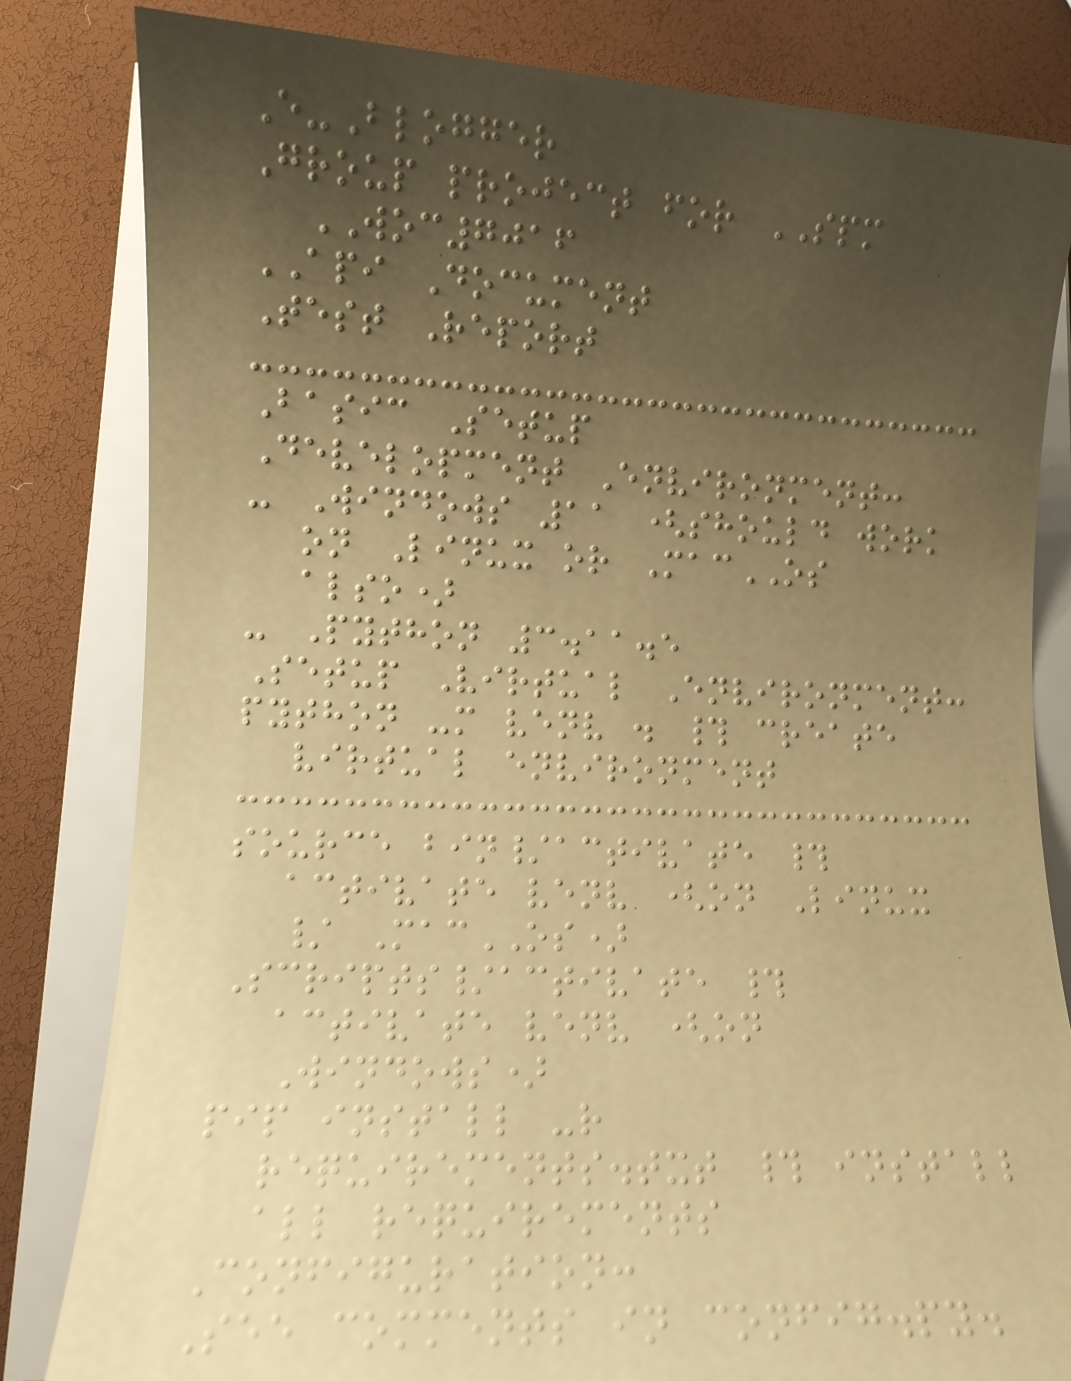E-Blogger
Group project for SPM
WOC7016
API Document
Test Report
Basic Setup
Development Environment:
- Windows 11 (should work
on Linux or MacOS
also)
- Python 3.11.5
Setup Virtual Environment:
python -m venv . # create
virtual environment
source bin/activate #
activate venv (on Linux
/ MacOS)
Scripts/activate #
activate venv (on
Windows)
pip install -r
requirements.txt # install
all requirements
Configuration:
See comments in config.py.
